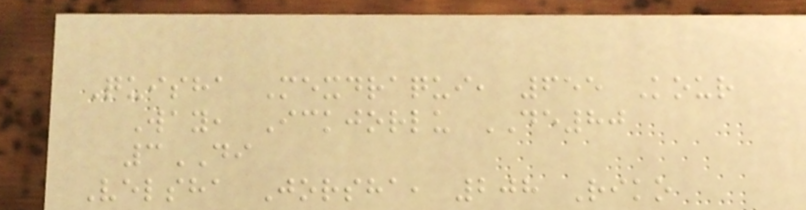Quisha Mexdraqui, 655 Kour
Way, Ickjorlu DE80
3DI
Velsha Jorsha, 208 Riko
